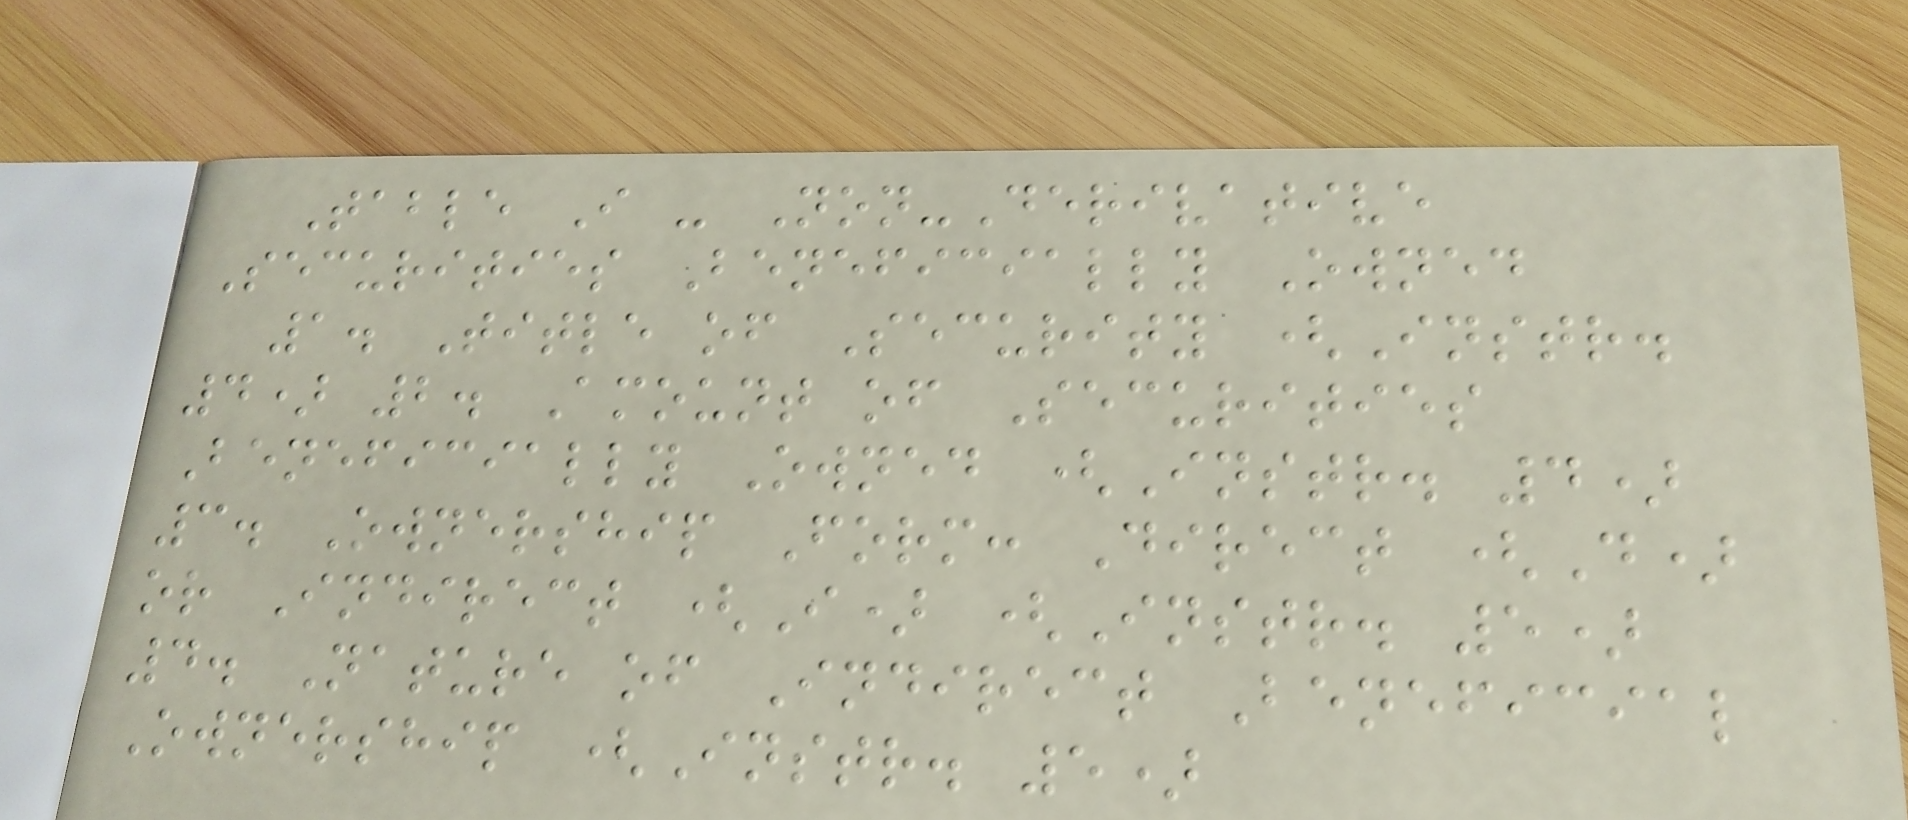Table I - Non-Derivative
Securities Beneficially Owned
1. Title of Security (Instr.
4) 2. Amount of Securities
Beneficially Owned (Instr. 4)
3. Ownership Form: Direct (D)
or Indirect (I) (Instr. 5)
4. Nature of Indirect Beneficial
Ownership (Instr. 5)
